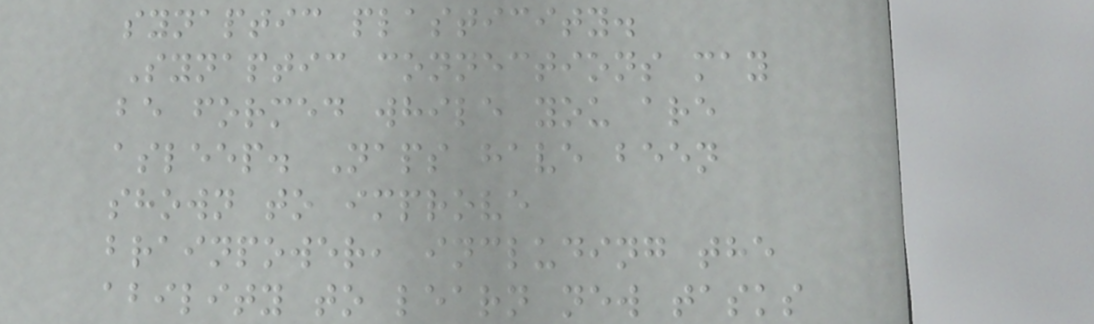synaptic plasticity.
Synaptic connections may
be formed while you are
asleep. Naps have been
shown to improve
brainpower, including the
ability to learn new tasks
